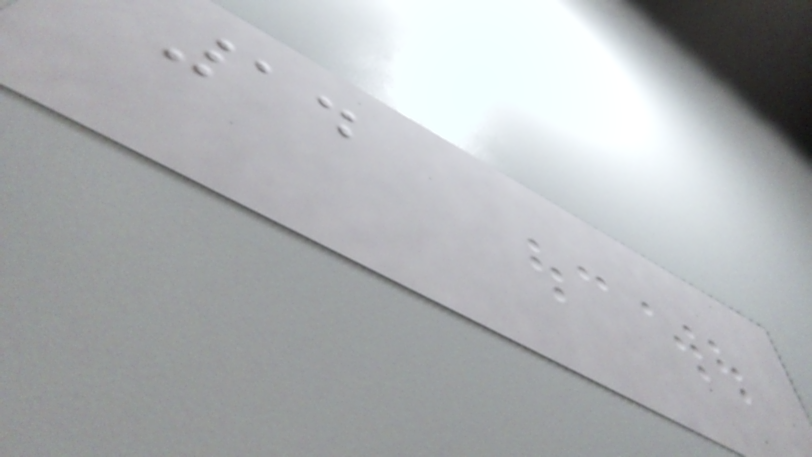14
